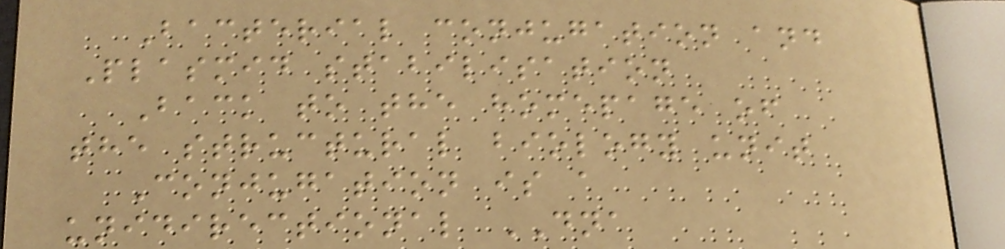Bacterial conjugation and
Plasmid stabilisation
Back to the homepage of
the structural biology unit
Conjugation is a
unidirectional DNA
